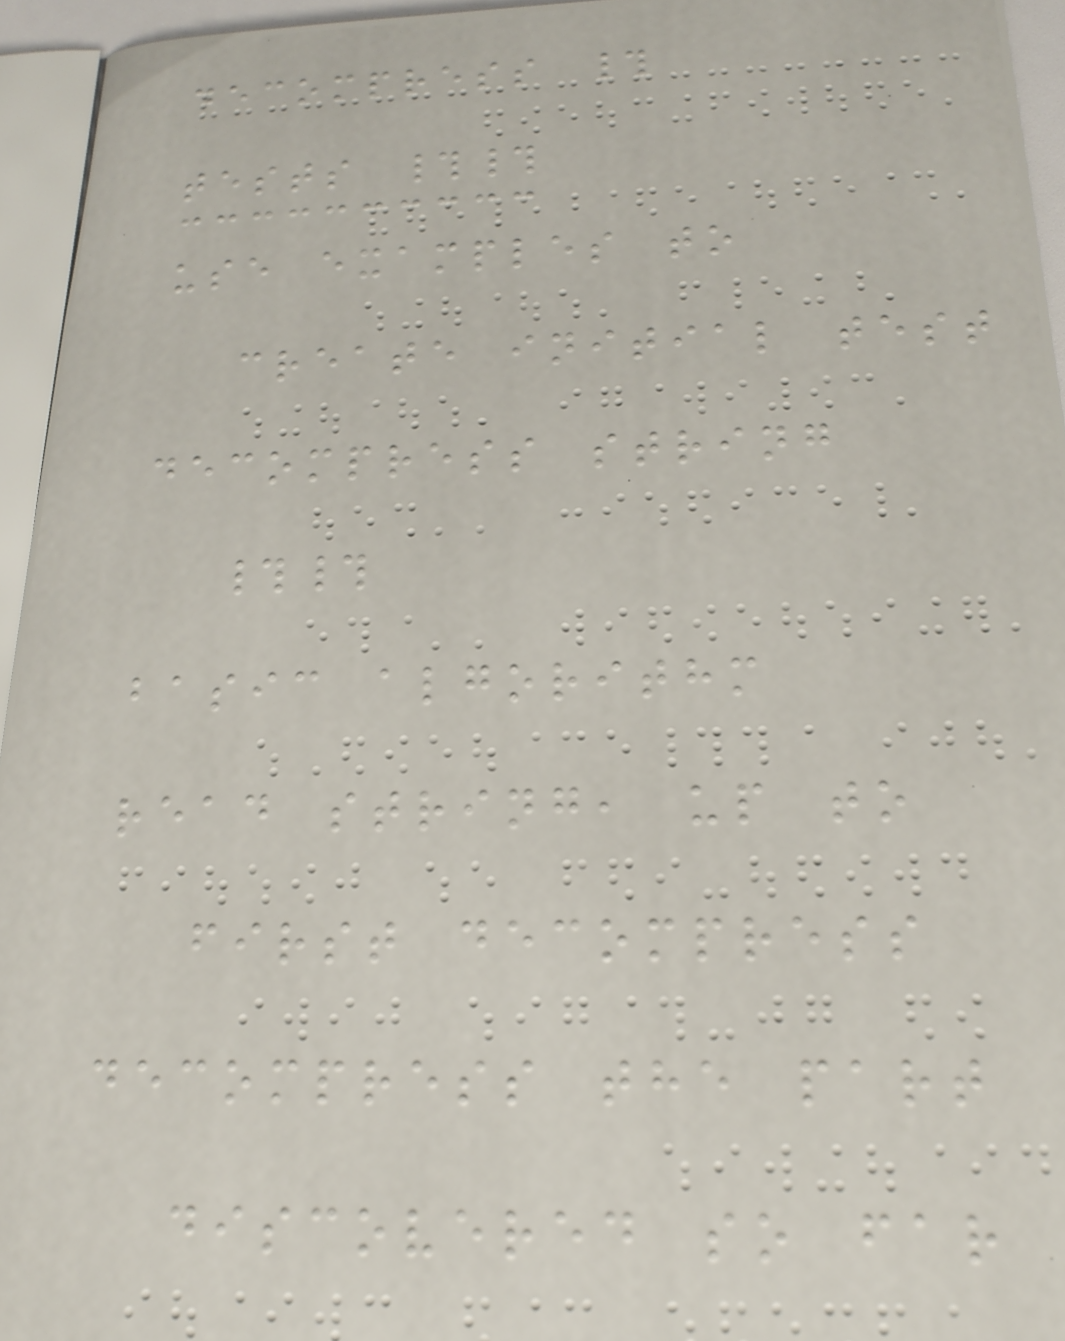decompress #
tests ##
use examples to
create initial test
decompress string
##
basic algorithm
read string, up to
first decompress
decompress the part
discovered so far
